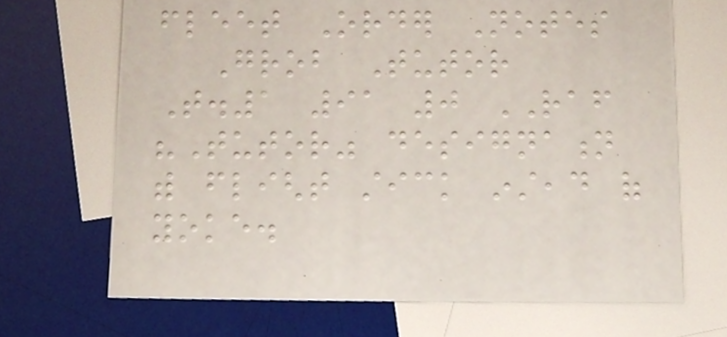fleet Order Notes
Grob Tutor
T.1 91 0 RAF
"Tutor" designation
with flight stick instead of
yoke.
